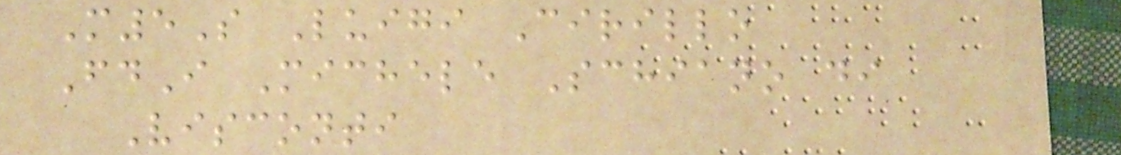M5S Luigi Cirillo
FdI Michele Schiano di
Visconti
